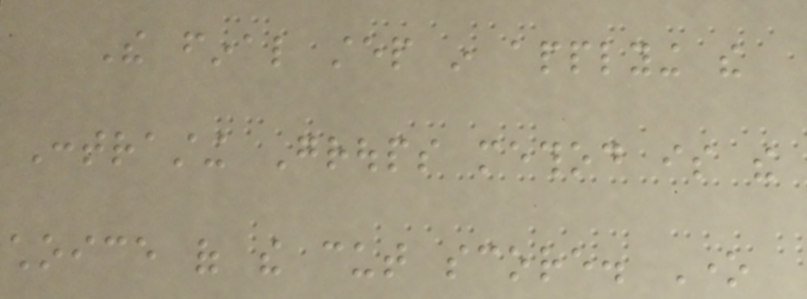The final step in applying the
Contrasting Groups method is the
choice of the cut score. One
